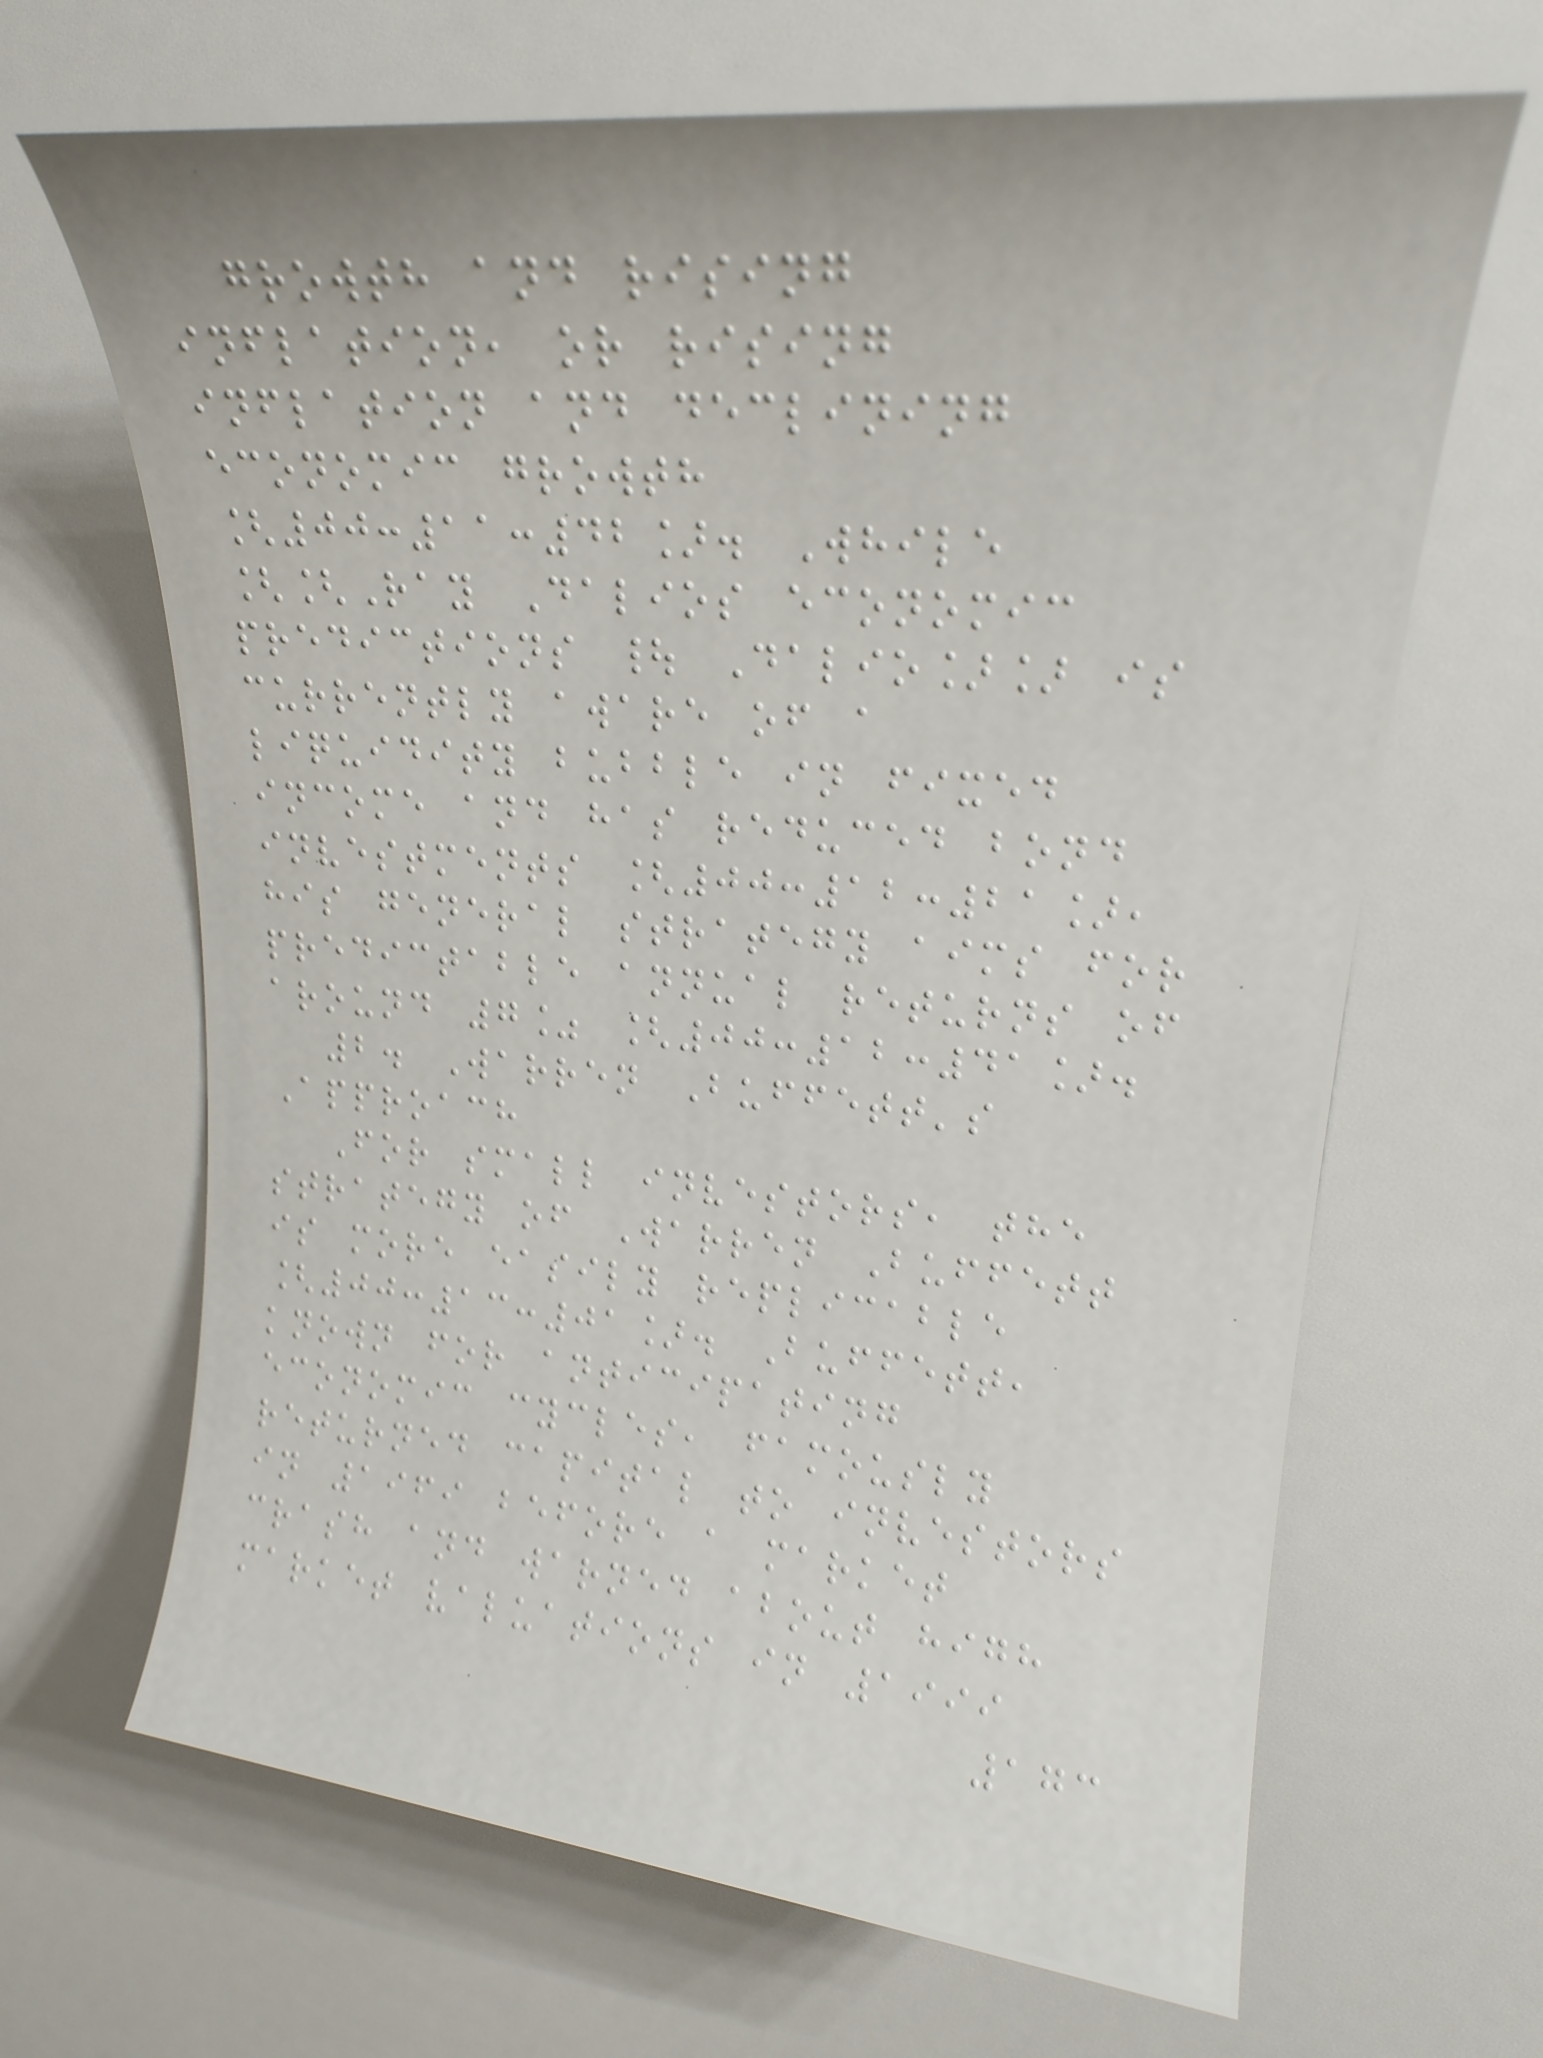growth and rising
inflation, or rising
inflation and declining
economic growth
[00:11:42]. While
[[Ray Dalios economic
predictions | Dalio]] is
currently aware of a
liquidity bubble in fixed
income and has reduced bond
investments [00:12:21],
his general strategy aims for
predictable annual returns of
around 7% [00:12:41].
2. Warren Buffett's
Approach
For small investors, the
strategy of Warren Buffett
is more easily replicable
[00:13:01]. Buffett,
known for anticipating
economic cycles, famously
returned capital to investors
in 1969 before a market
crash and warned about high
market valuations in 1999
173
